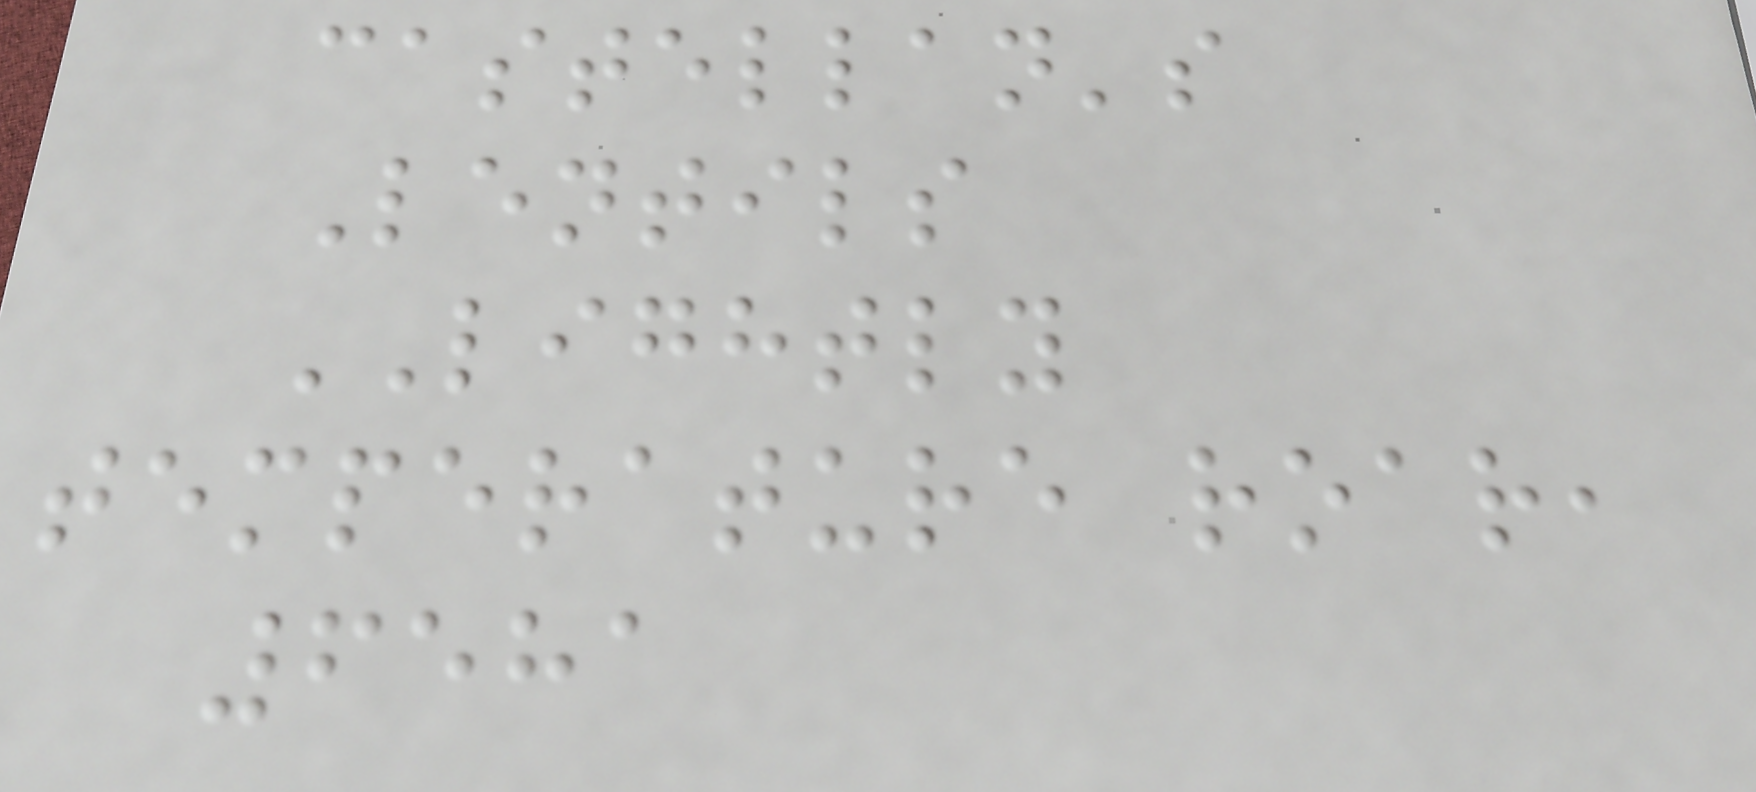castellan's
Lentils
LIGHTLY
temperature roar,
6581
